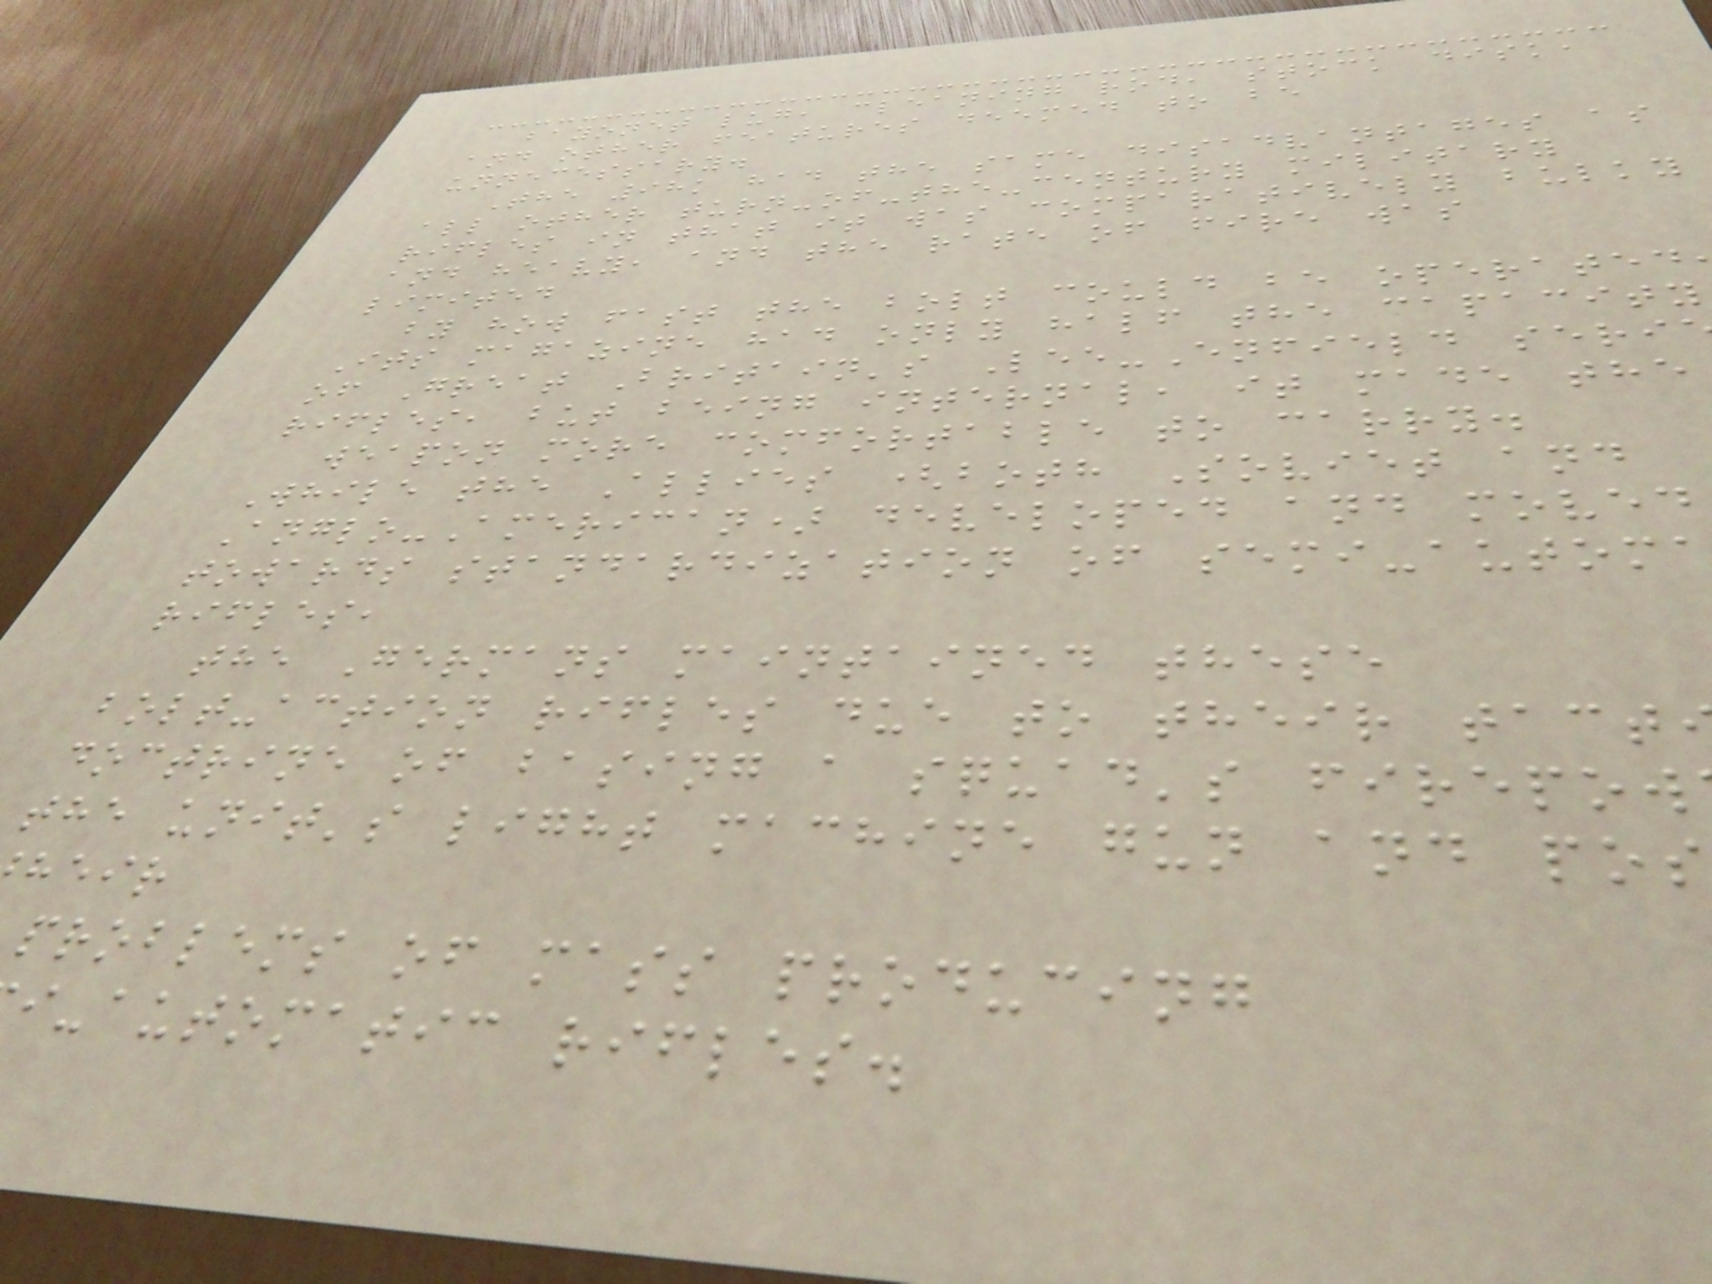bayonet lug, cleaning rod, stock disk,
and other features deemed to be
unnecessary.
The 98k had the same disadvantages as
all other turn-of-the-century military
rifles in that it was comparatively bulky
and heavy, and the rate of fire was
limited
by how fast the bolt could be operated
Its magazine had only half the capacity
of Great Britain's Lee-Enfield seri
rifles, but being internal, it made the
weapon more comfortable to carry.
While the Allies (both Soviet and
Anglo-American) developed and moved
towards standardization of semi-autom
rifles,
the Germans maintained these
bolt-action rifles due to their tact
doctrine of basing a squad's firepow
the unit's light machine gun and pos
heir
problems of mass producing
i-automatic rifles.
